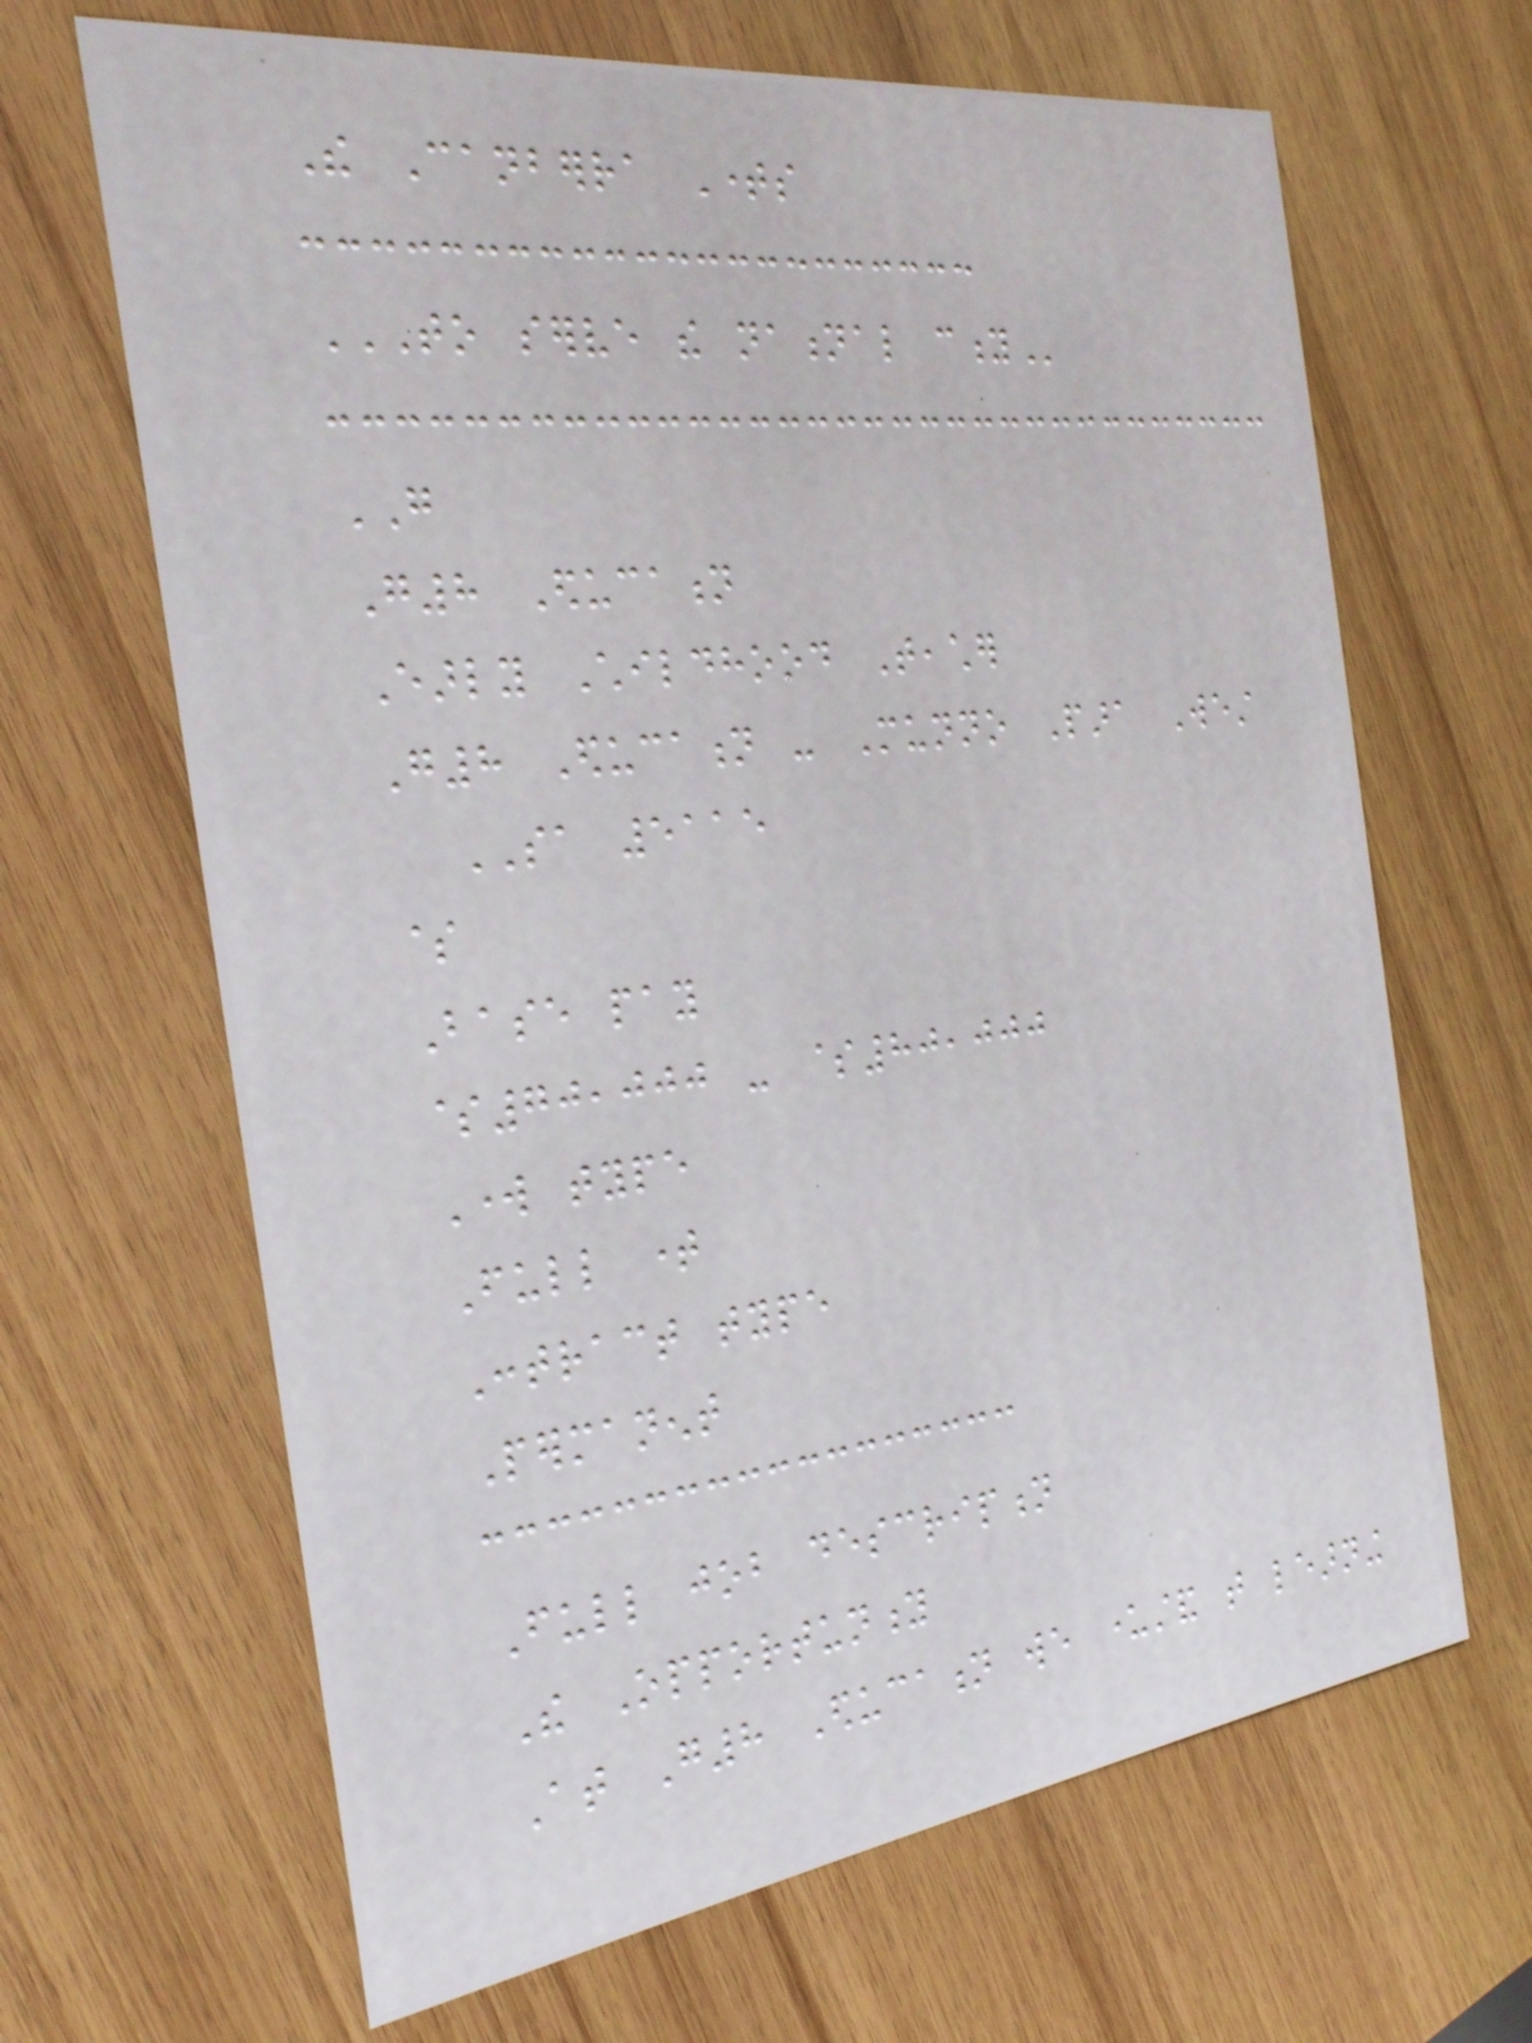The Canberra Times
TO SERVE THE NATIONAL CITY
GO
G8 Education
Early Childhood Teacher
G8 Education - Munno Para West
SA 5115
$
Base pay
$70,000 - $80,000
Work type
Full time
Contract type
Permanent
Full job description
The Opportunity
At G8 Education we understand that learning
